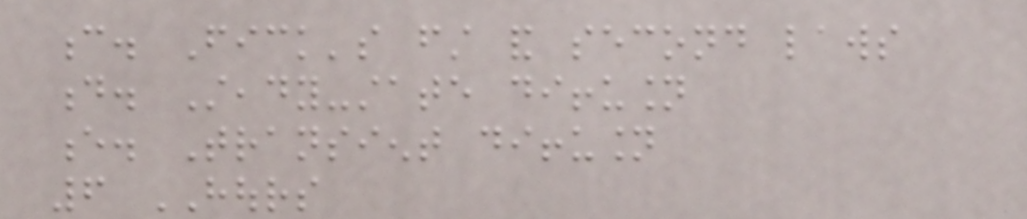c. Fick's first and second laws
d. Steady-state diffusion
e. Transient diffusion
6 HOURS
